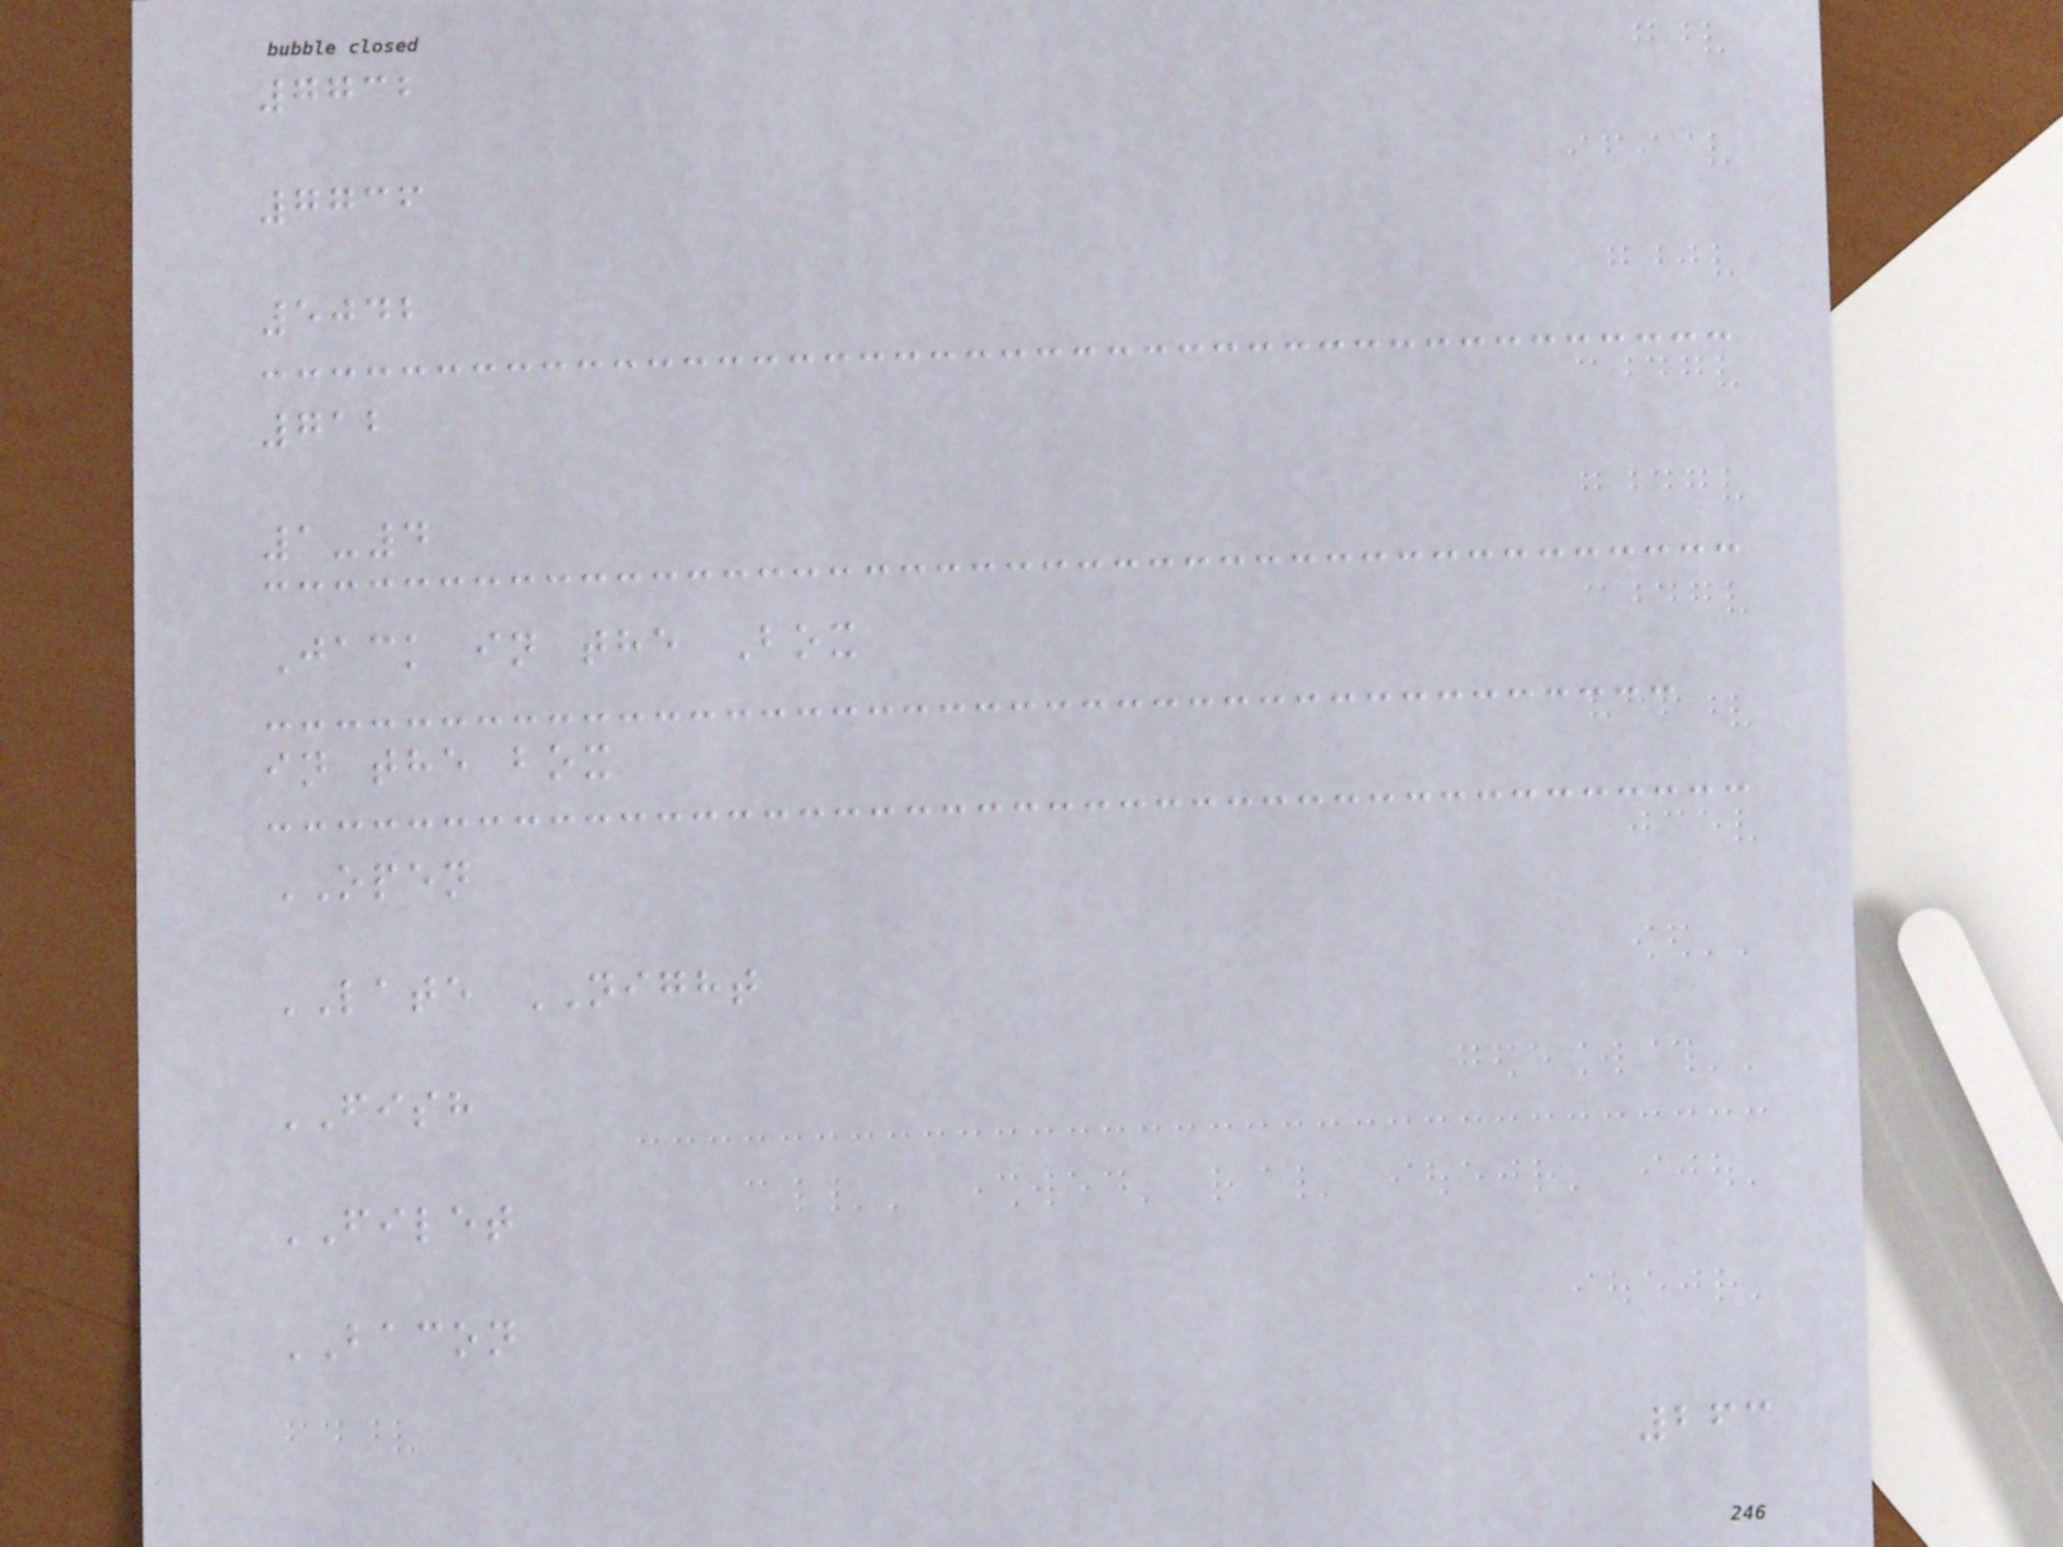7732
7736
5042
712
1-4
Jack in the Box
in the box
OPEN
LATE NIGHT
FISH
FILET
BACON
263
